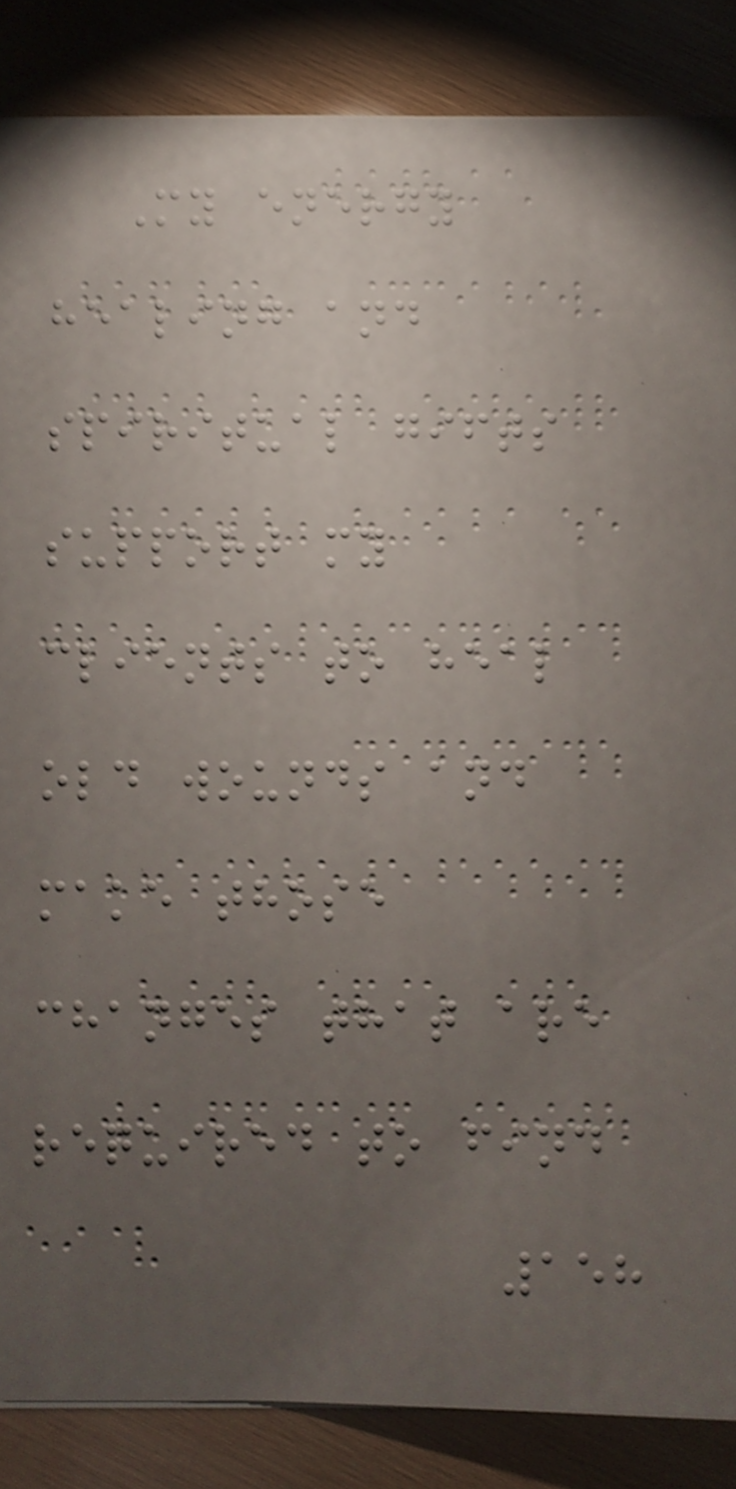My energy
healing and
spiritual gifts
support my
clients to heal
old wounds and
make those
changes that are
required to find
158
